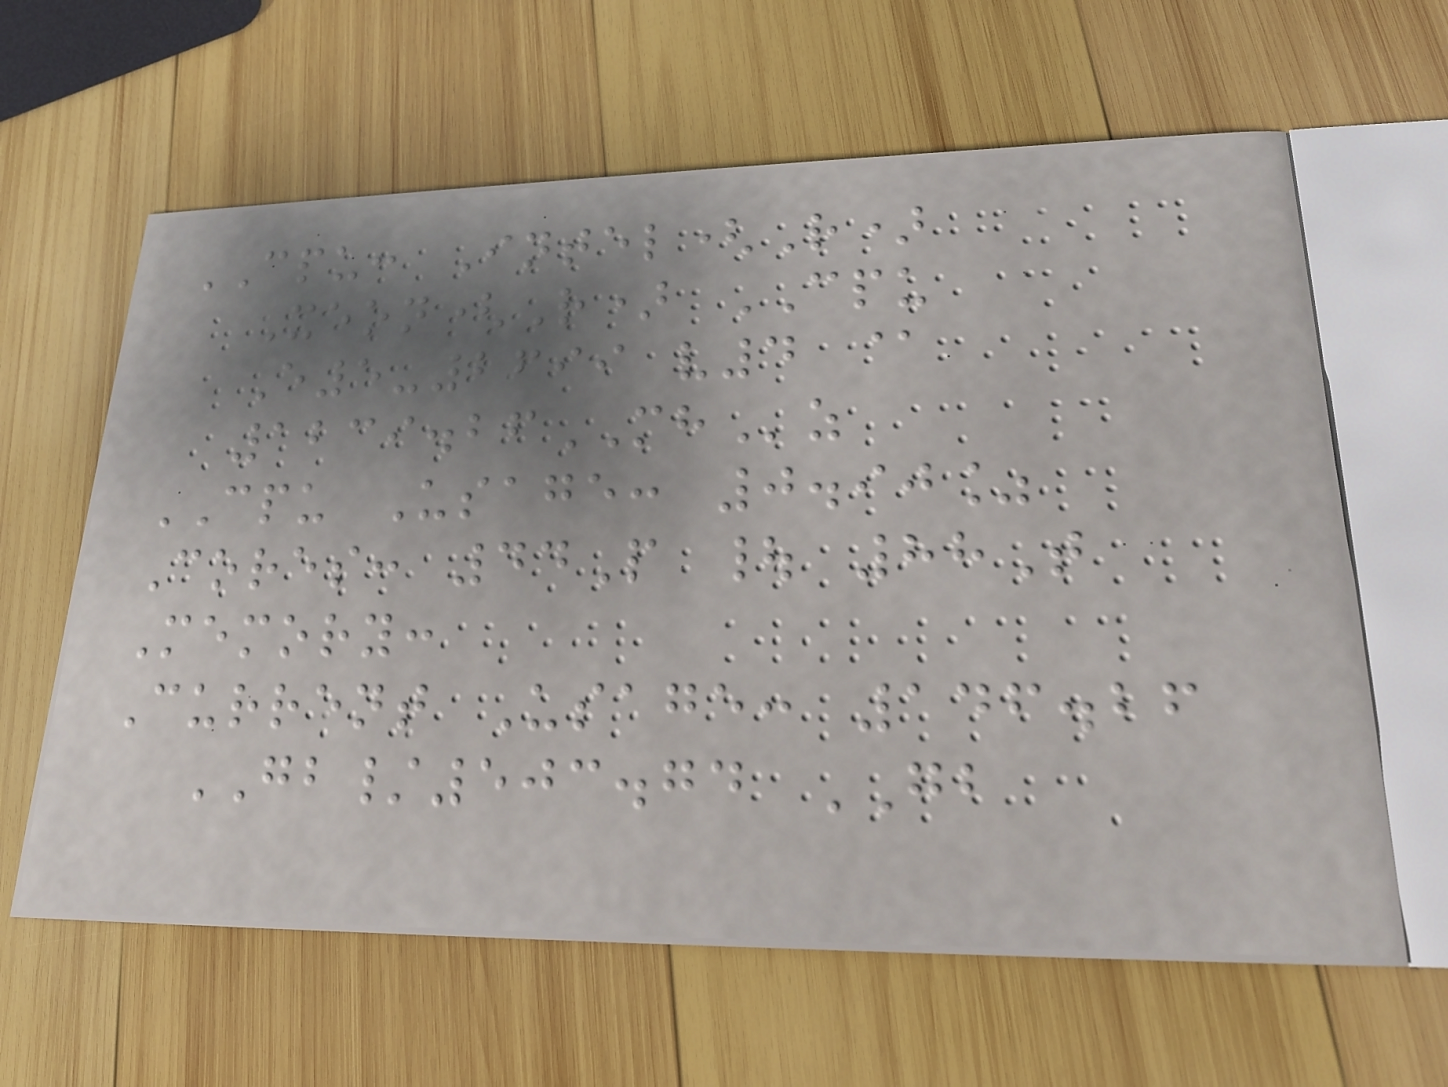CPU: Intel(R)
Xeon(R) CPU
E5-2699 v4 @
1239.26MHz
CPU Usage: 0.90%
Cores: 44P | 88T
Memory:
Current Usage: 146.26
GB/503.74 GB
